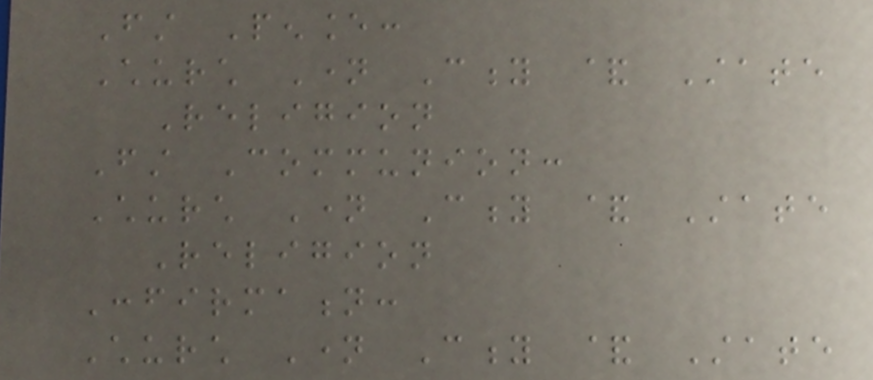First Penance:
Church Name City & State
Religion
First Communion:
Church Name City & State
Religion
Confirmation:
Church Name City & State
